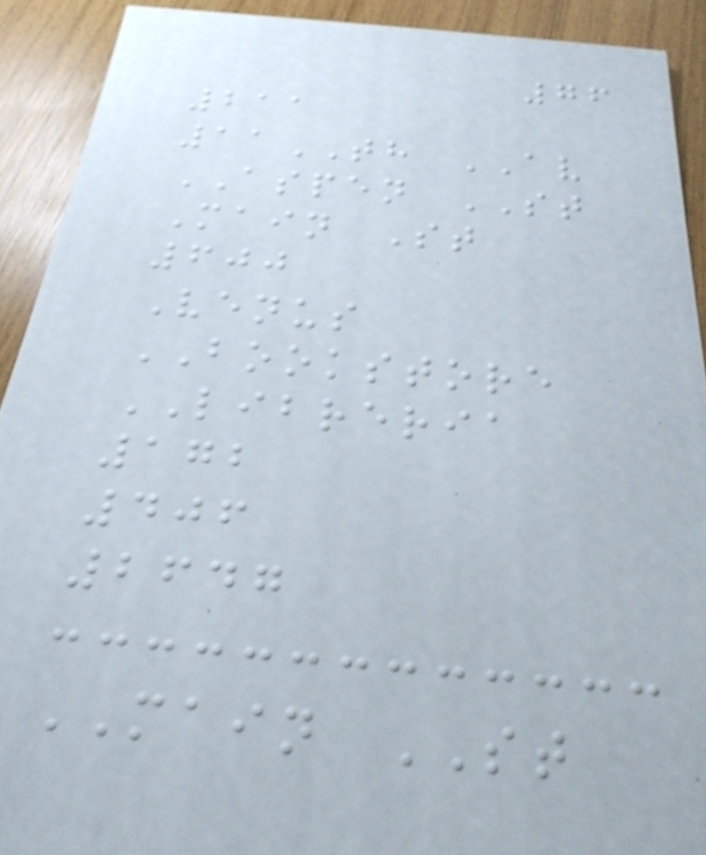76
211
11TH AV
ASPEN ST
Main St
600
Venus
BOOKSTORE
LIBRERIA
172
406
2647
MAIN ST
